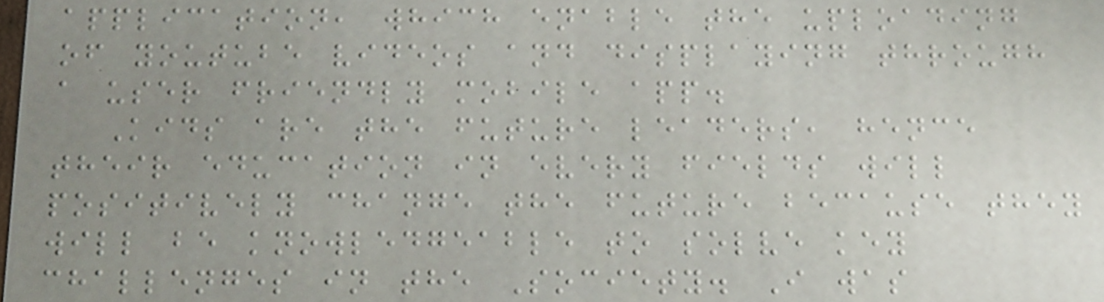application, which enable the uploading
of youtube videos and displaying through
a user friendly mobile app.
Kids are the future leaders, hence
their education in every fields will
positively change the future because they
will be knowledgeable to solve key
challenges in the Society. I was
